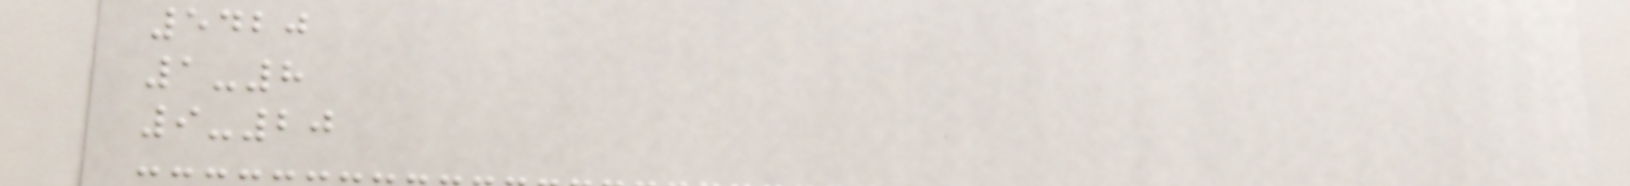5420
1-8
9-20
